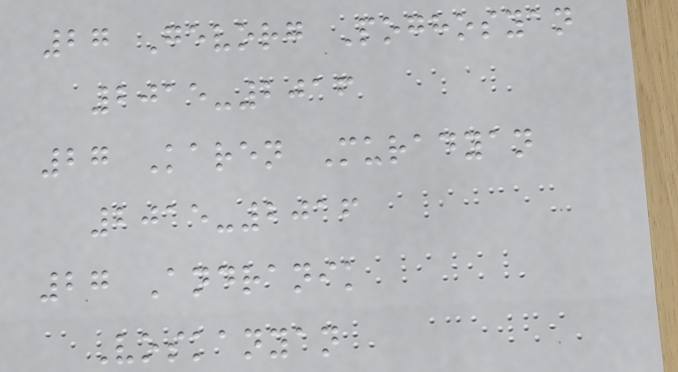27 Gevorg Poghosyan
2015-2016
27 Karen Muradyan
2015-2016
27 Andranik
Voskanyan
